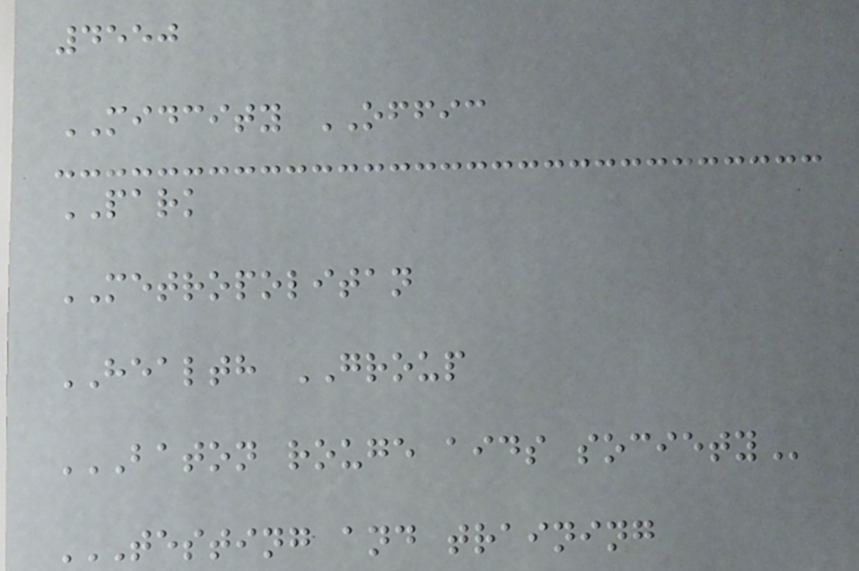4550
MIDCITY OFFIC
PARK
METROPOLITAN
HEALTH GROUP
BATON ROUGE AIDS SOCIETY
TESTING AND TRAINING
